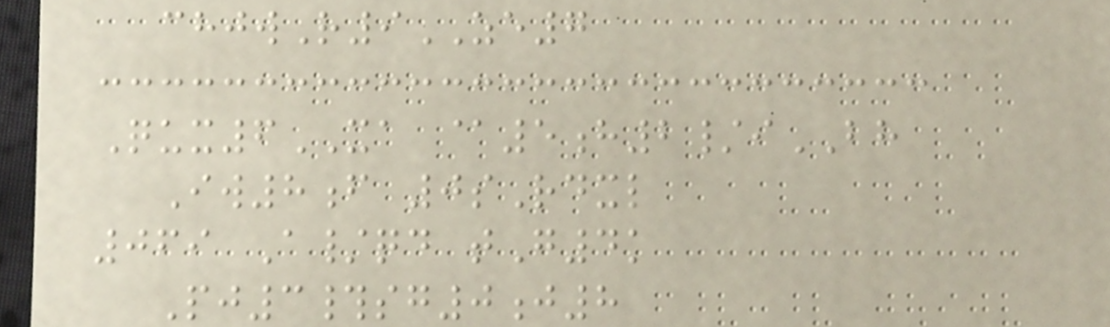chjwR9ZE7
Qux6XA @5h2/iBH
Iw8f 0sRdxl
069 A/qd tG4k
Pj3#sg0j8
